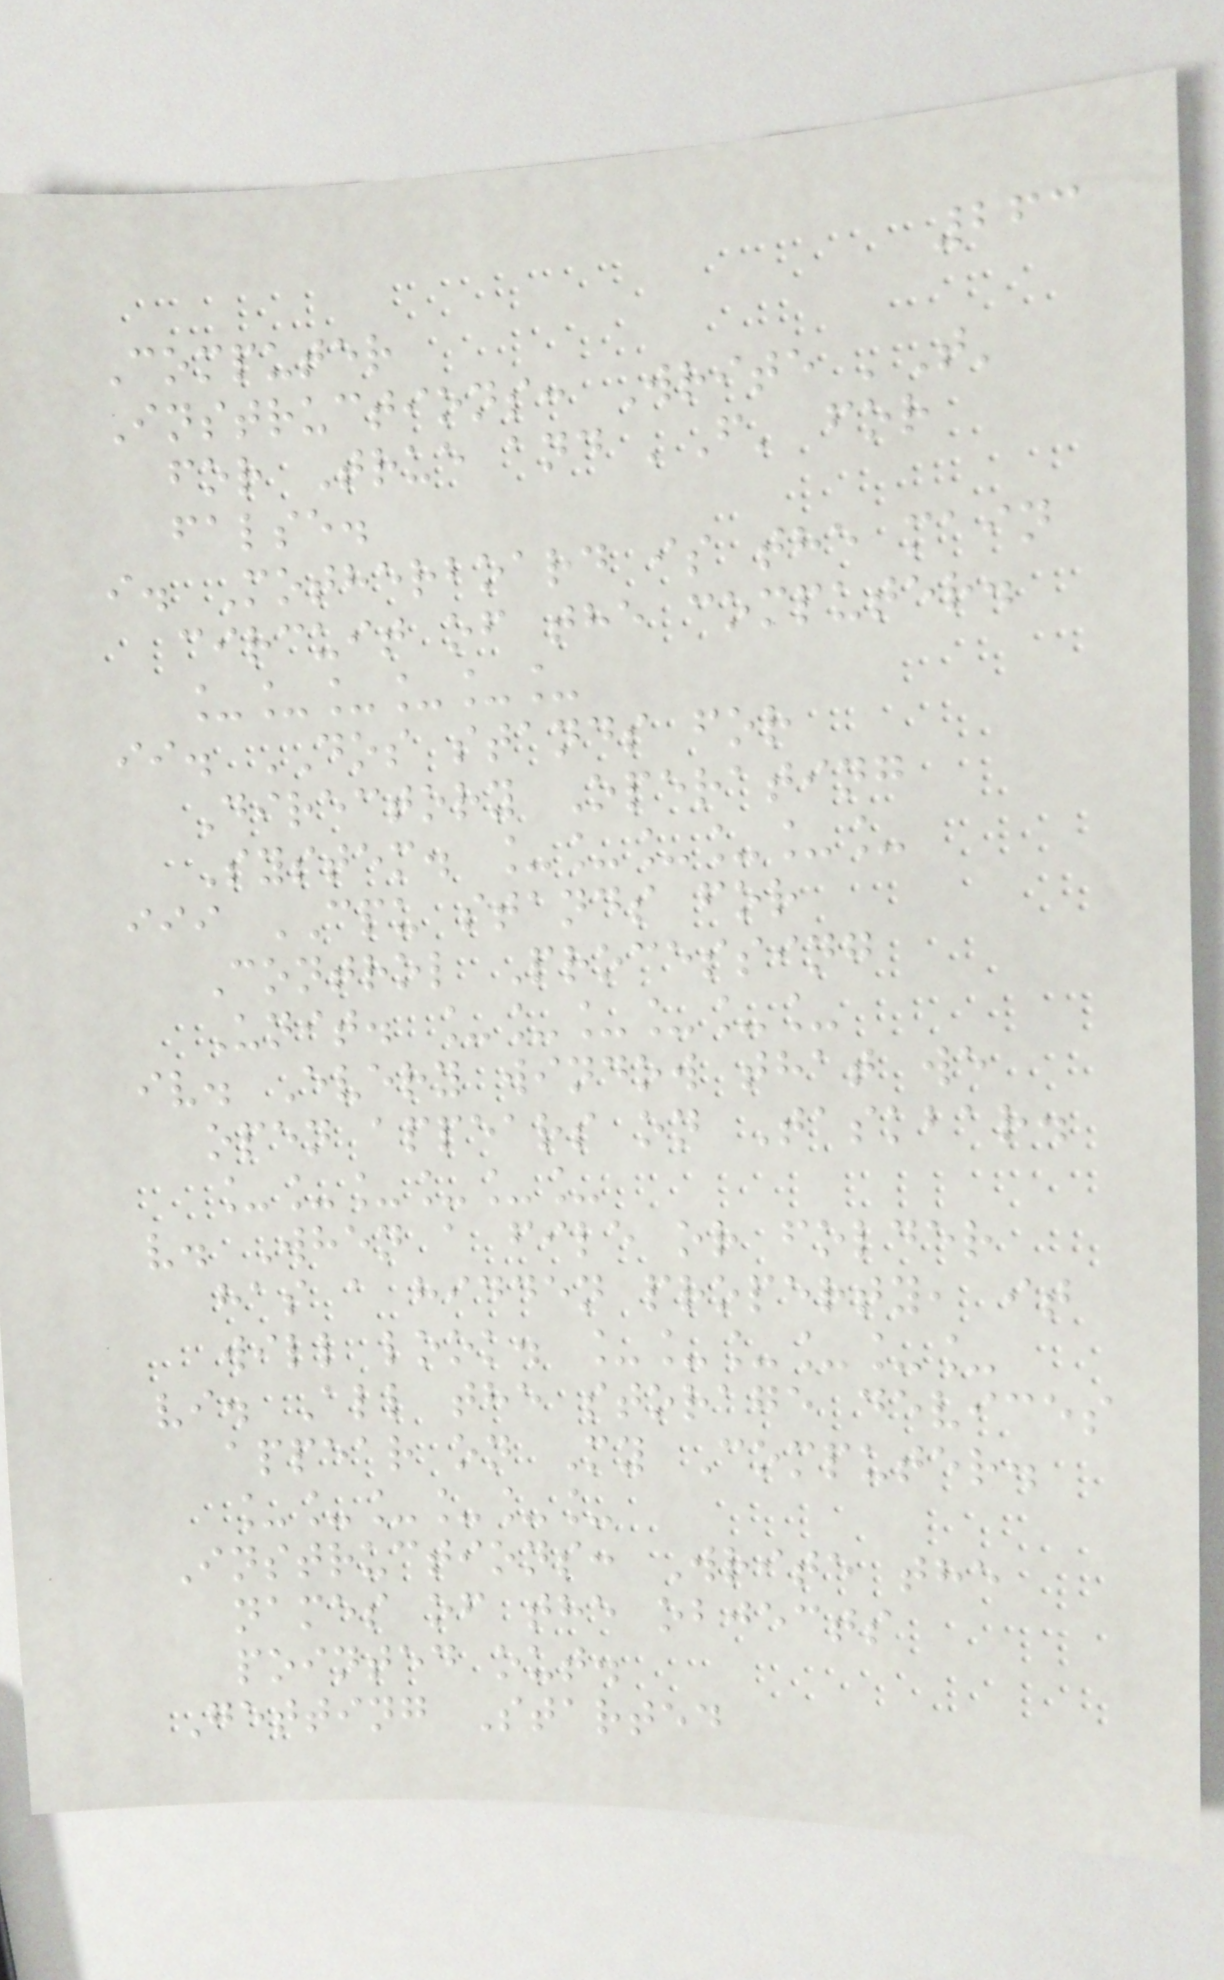263
Computer
Instructions: Write 'T'
for True and 'F' for
false.
i. Motherboard is the main
circuit of the computer.
______
ii. DOS stands for
Directory Operating
System. ______
iii CPU stands for
Control Processing
Unit. ______
iv. Every window that we
open appears on Taskbar.
______
v. When a file or folder
has a hidden property, it
will look. ______
vi. All the storage devices
appear on My Computer.
______
Instructions: Write the
names of the objects
pointed out.
Getting Started
